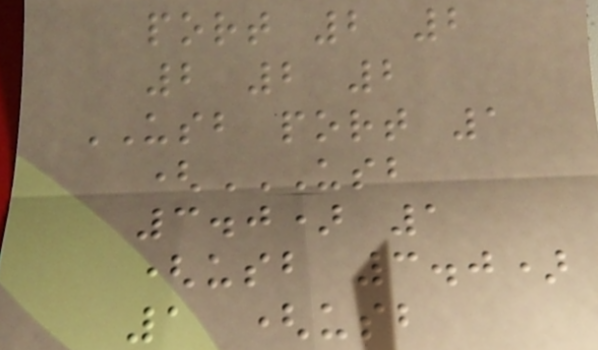port 2 2
2 2 2
USB port 1
(USB
3.0) 1
(USB 3.0)
1 (USB
